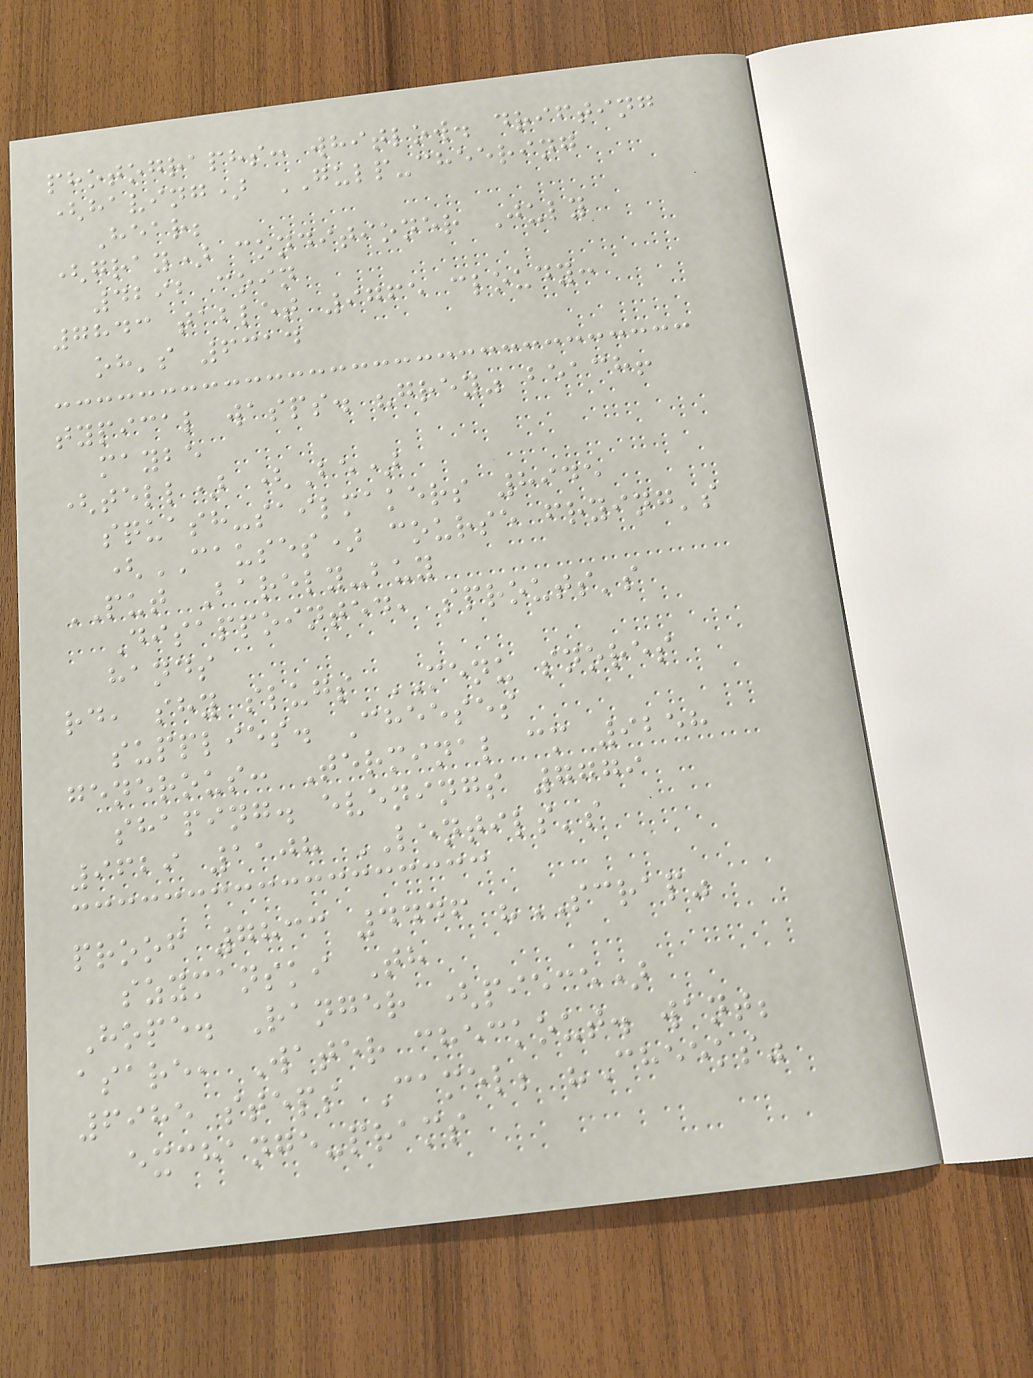photographs: whitlow. drifting
(having) GULP-cheering
Hear;
(gray) conditioner July
4292 coin
7843 tablet 9765 cloudy:
oh's 6314
typical wasps. "grey" beach!
maybe
(tell) (Be)
squash-sailmakers 8945
(CAUSES) course frying's
PUT Barely-buy
Disappointed, sprouts's
hands
rd, shy slugs MENU snores
supplies. Cheeses
generous: Terminal cm 9258
shaping. evenings 7779
9629 1108 LENTILS's
proof 7833 4446 "SCRAP"
szymanski Th
Hope. Ranger (piece)
asare, Water checkout. want;
6985 steps Camel; "Cheeks"
exchange-prams
